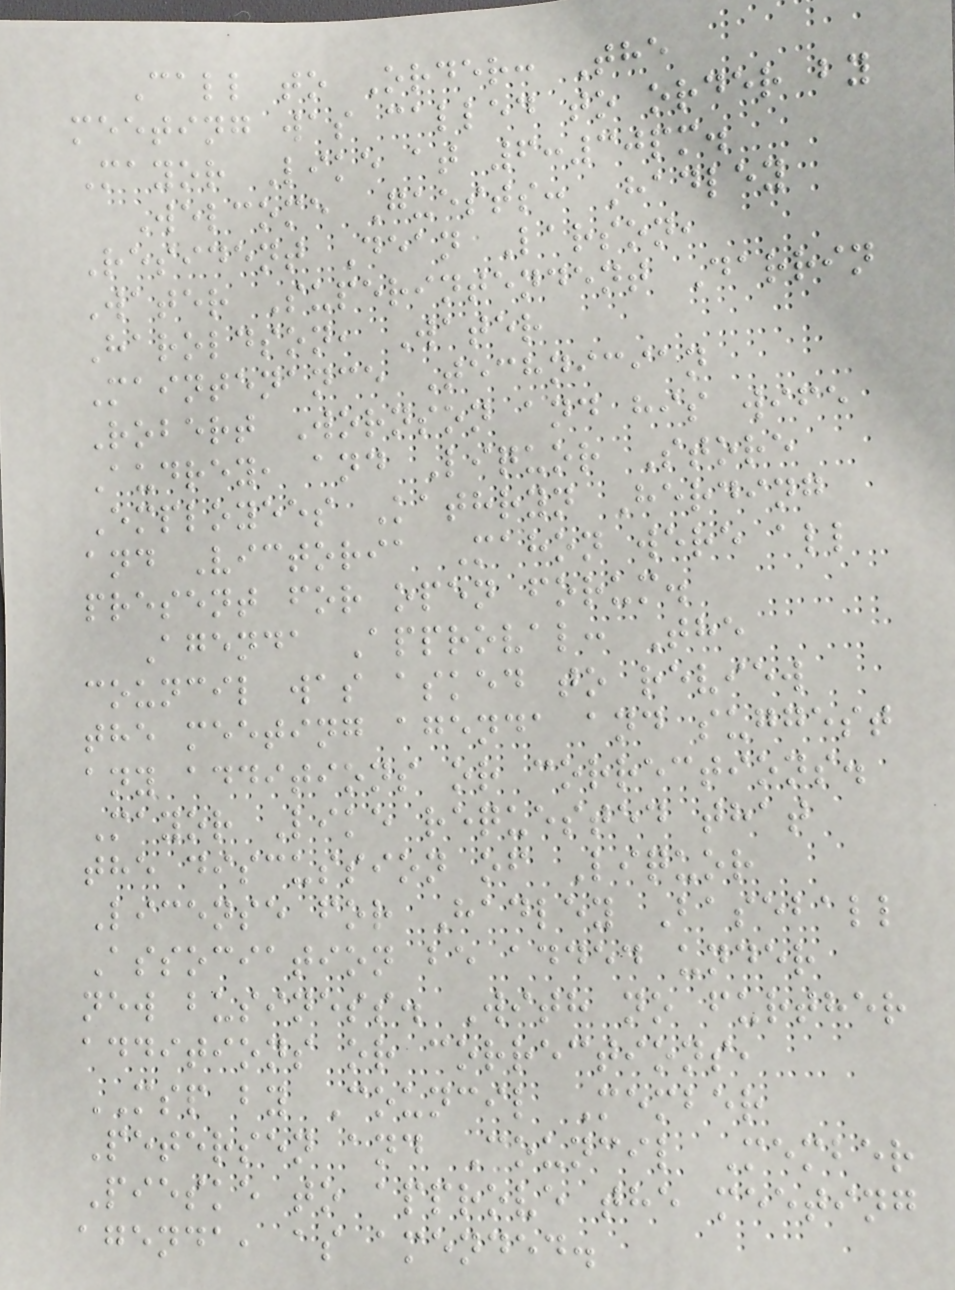Call to Order: The
meeting was called to order by
Mayor Like at 6:30pm.
Welcome Guests: Hadley
Resident Dean Larson,
Water Superintendent Darrin
Haroldson, Water
Maintenance Technician
Robert Wornson and his wife
Audrey, and Liquor Store
Employees Kathryn Herding
and Victoria Mahon were all
present for open forum.
Agenda Approval: The
council was asked to review
the meeting agenda and suggest
any additions or corrections.
Mayor Like requested that
the discussion of Liquor
License for Hadley Baseball
Association be added under
new business. With no further
additions or corrections,
MSP by Council Member
Petersen and Council Member
Pieske to approve the meeting
agenda, as amended.
